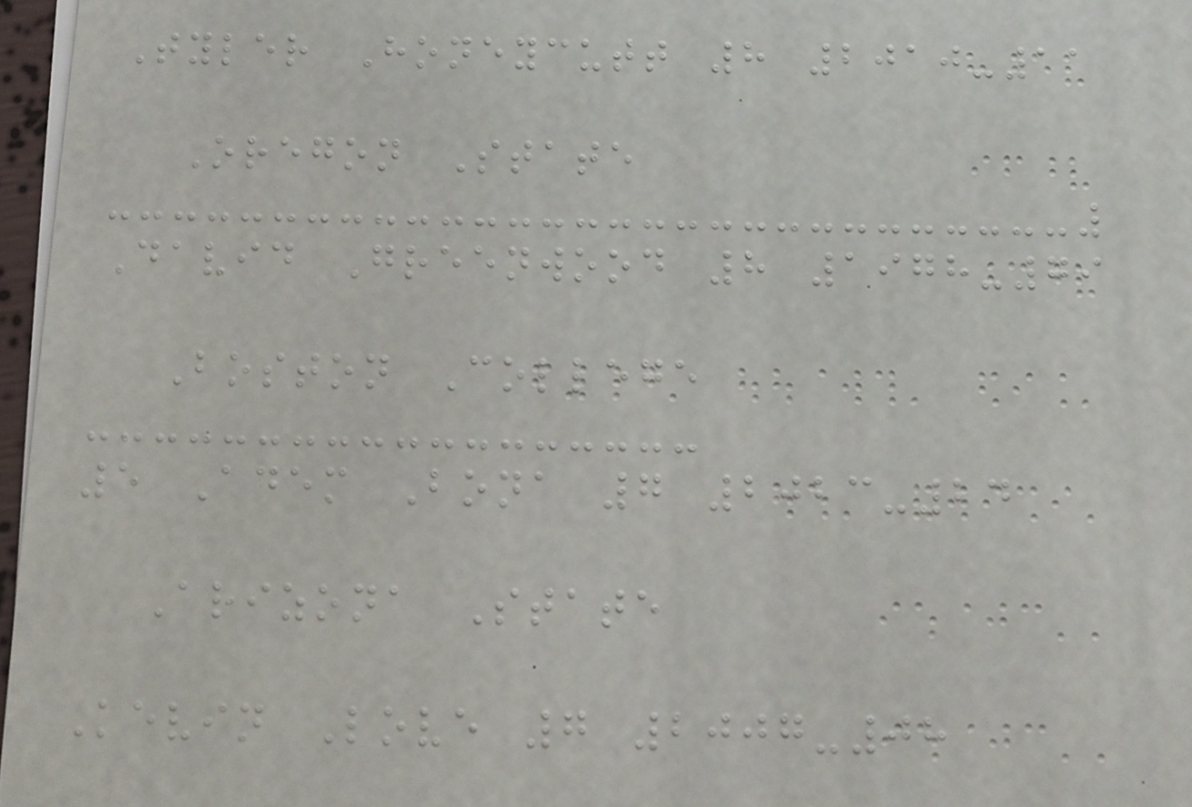Tyler Honeycutt 8 2010-11
Oregon State
David Greenwood 8 1978-79
Boston College
5 Adem Bona 7 2023-24
Arizona State
Kevin Love 7 2007-08
